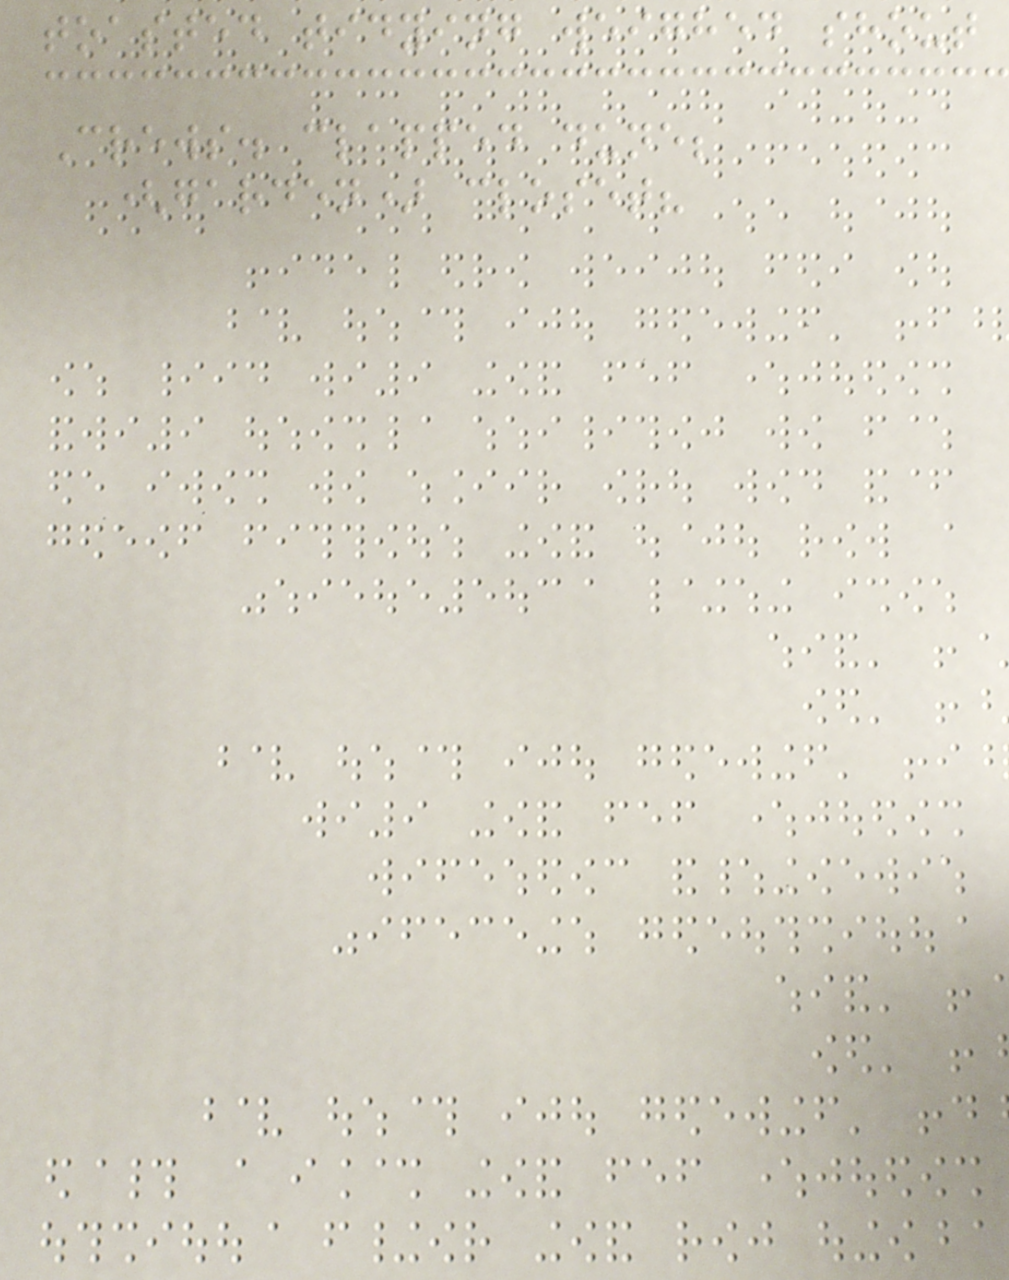toasted tidying weighed shout
Crews. clapped dune;
(garden) closet?
